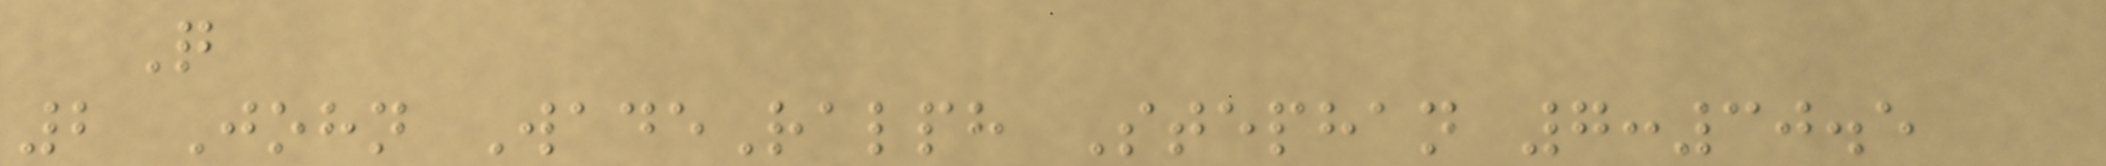Q
2 John WadeRalph Stephan 7:30.5
